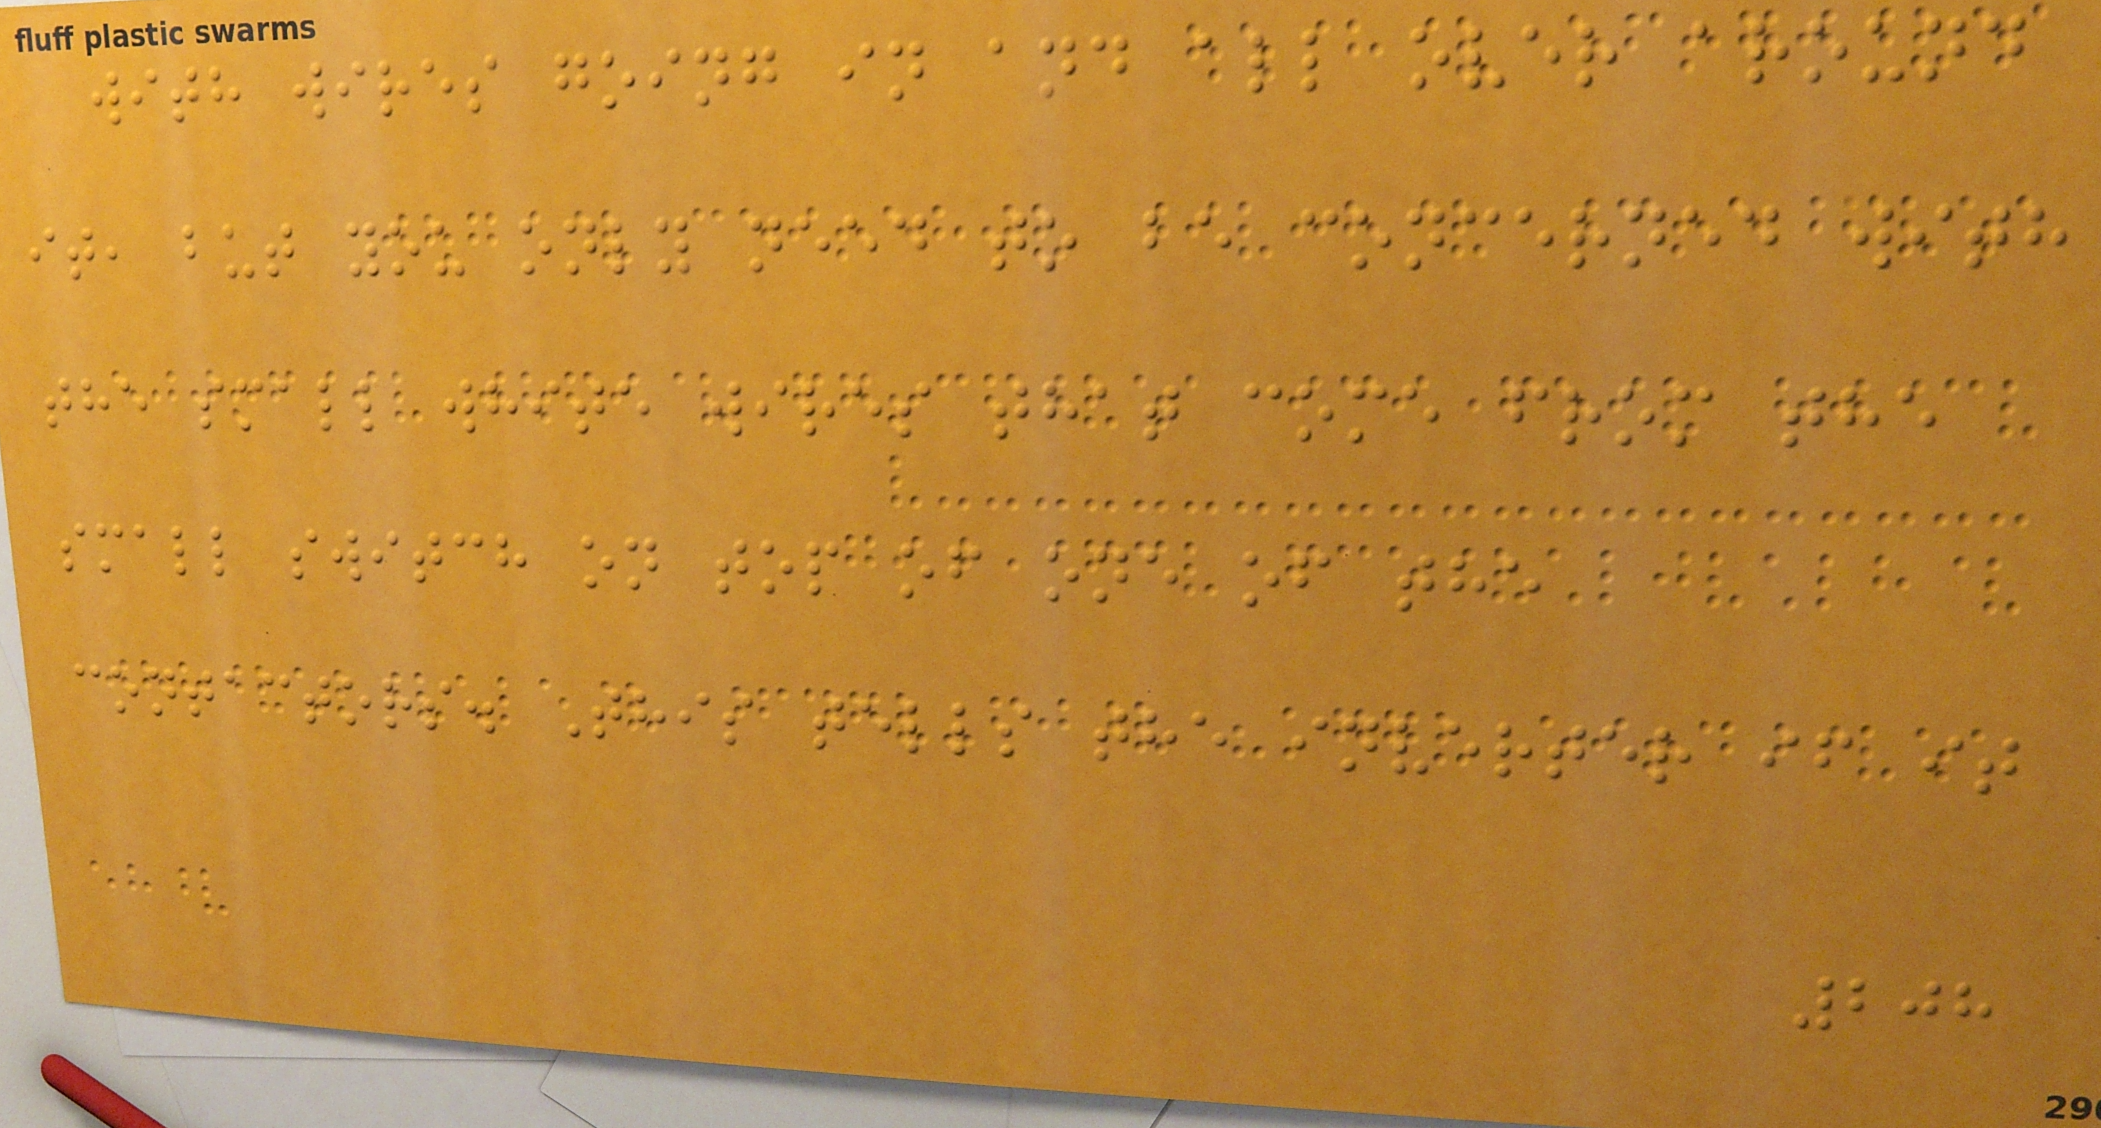with wires going in and all over around
it, but you only need to be concerned with
the small white wires that come from the
small switch on top of one of the
contactors. This tells the inverter if it
208
